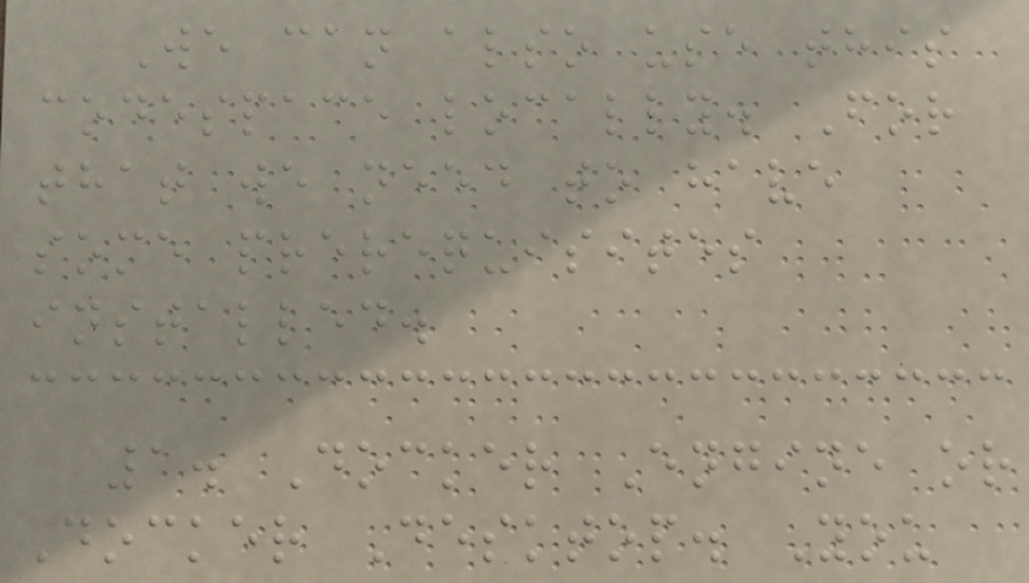We can also use this
codespace locally. For
that we need to have
some prerequisites
installed.
1. Docker Engine or
Docker Desktop. You
